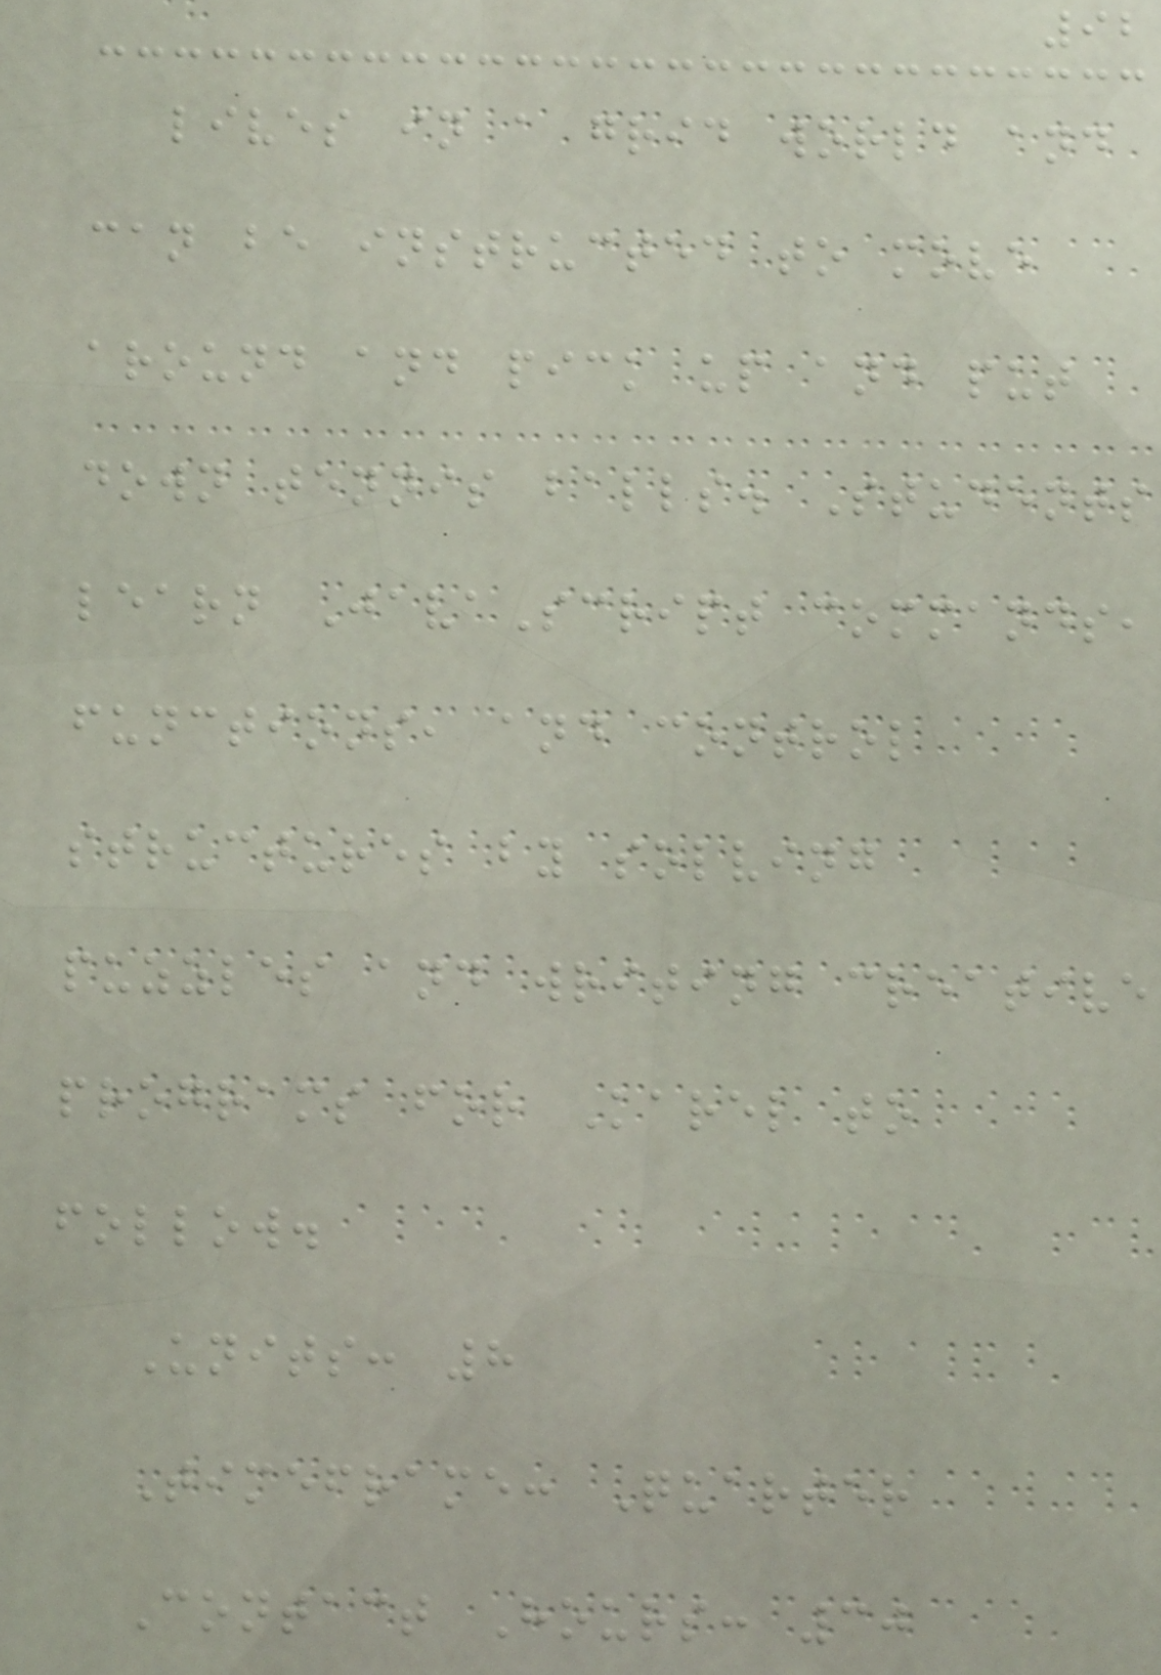92
lives in a grid world and
can be instructed to move
around and pick up and put
down tennis balls. Students
learn JavaScript commands,
functions, and control
structures by solving
puzzles and writing creative
programs for Karel to
follow.
Units: 8
Timeframe: Quarter
Contact Hours: 30
